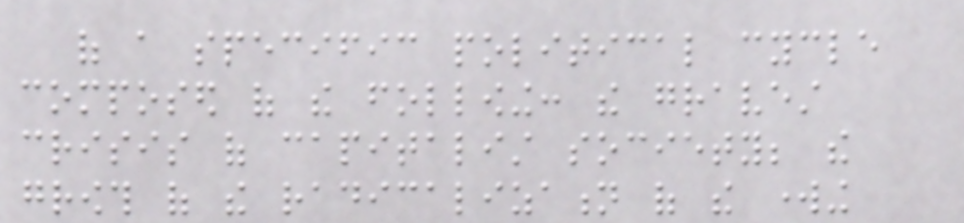of a specific political cycle
composed of the following: the gravest
crisis of capitalist society; the
growth of the radicalization of the working
